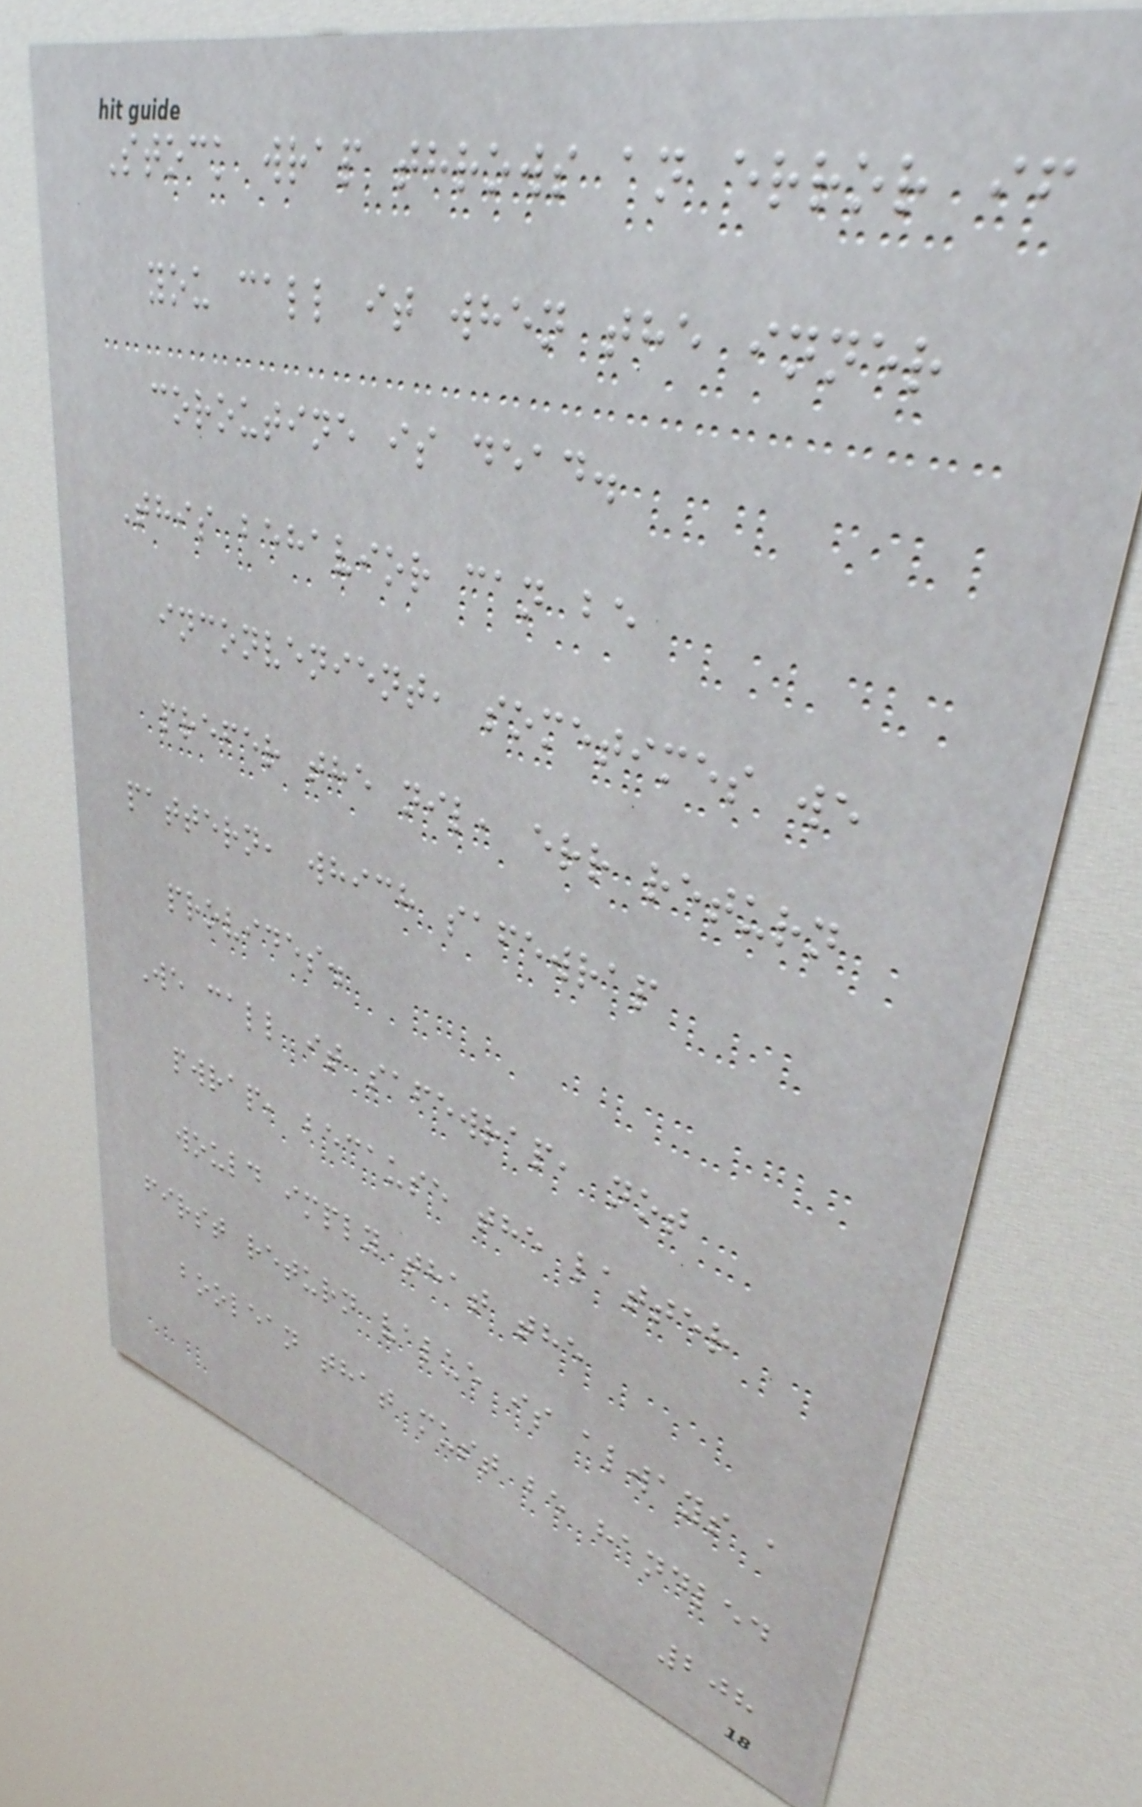Stock wrap throws an error if
you call it when the inner
coroutine is dead.
This behavior can be
inconvenient, sometimes we
prefer the nil, err return
pattern, which safewrap
provides.
We call it safewrap, not
pwrap, because the latter
would imply that the
first return value is always a
boolean that must be handled
208
